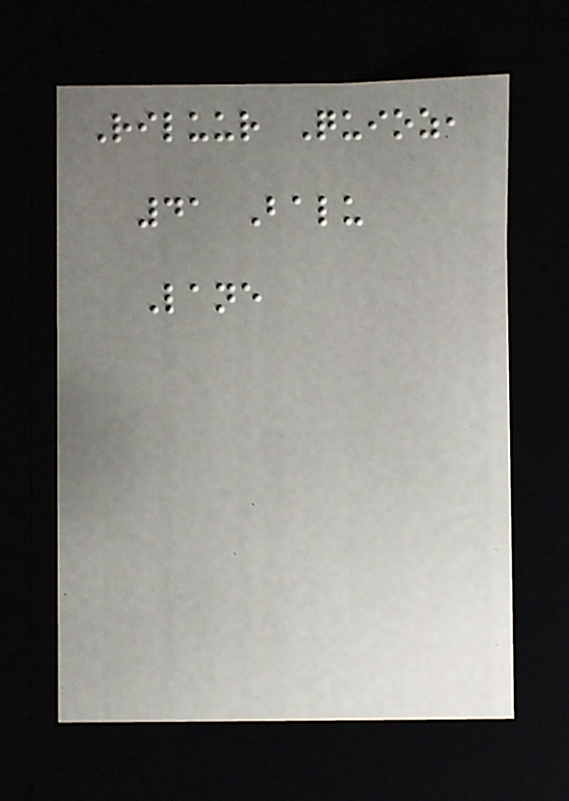Riluur Quioz,
41 Balu
Lane
